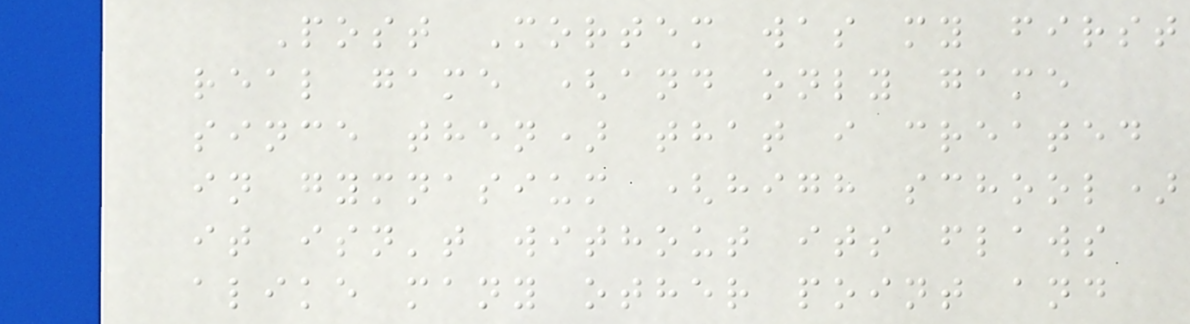Post Mortem was my first
real game (and only game
since then) that i created
in gymnasium (high school)
it isn't without its flaws
alike many other point and
